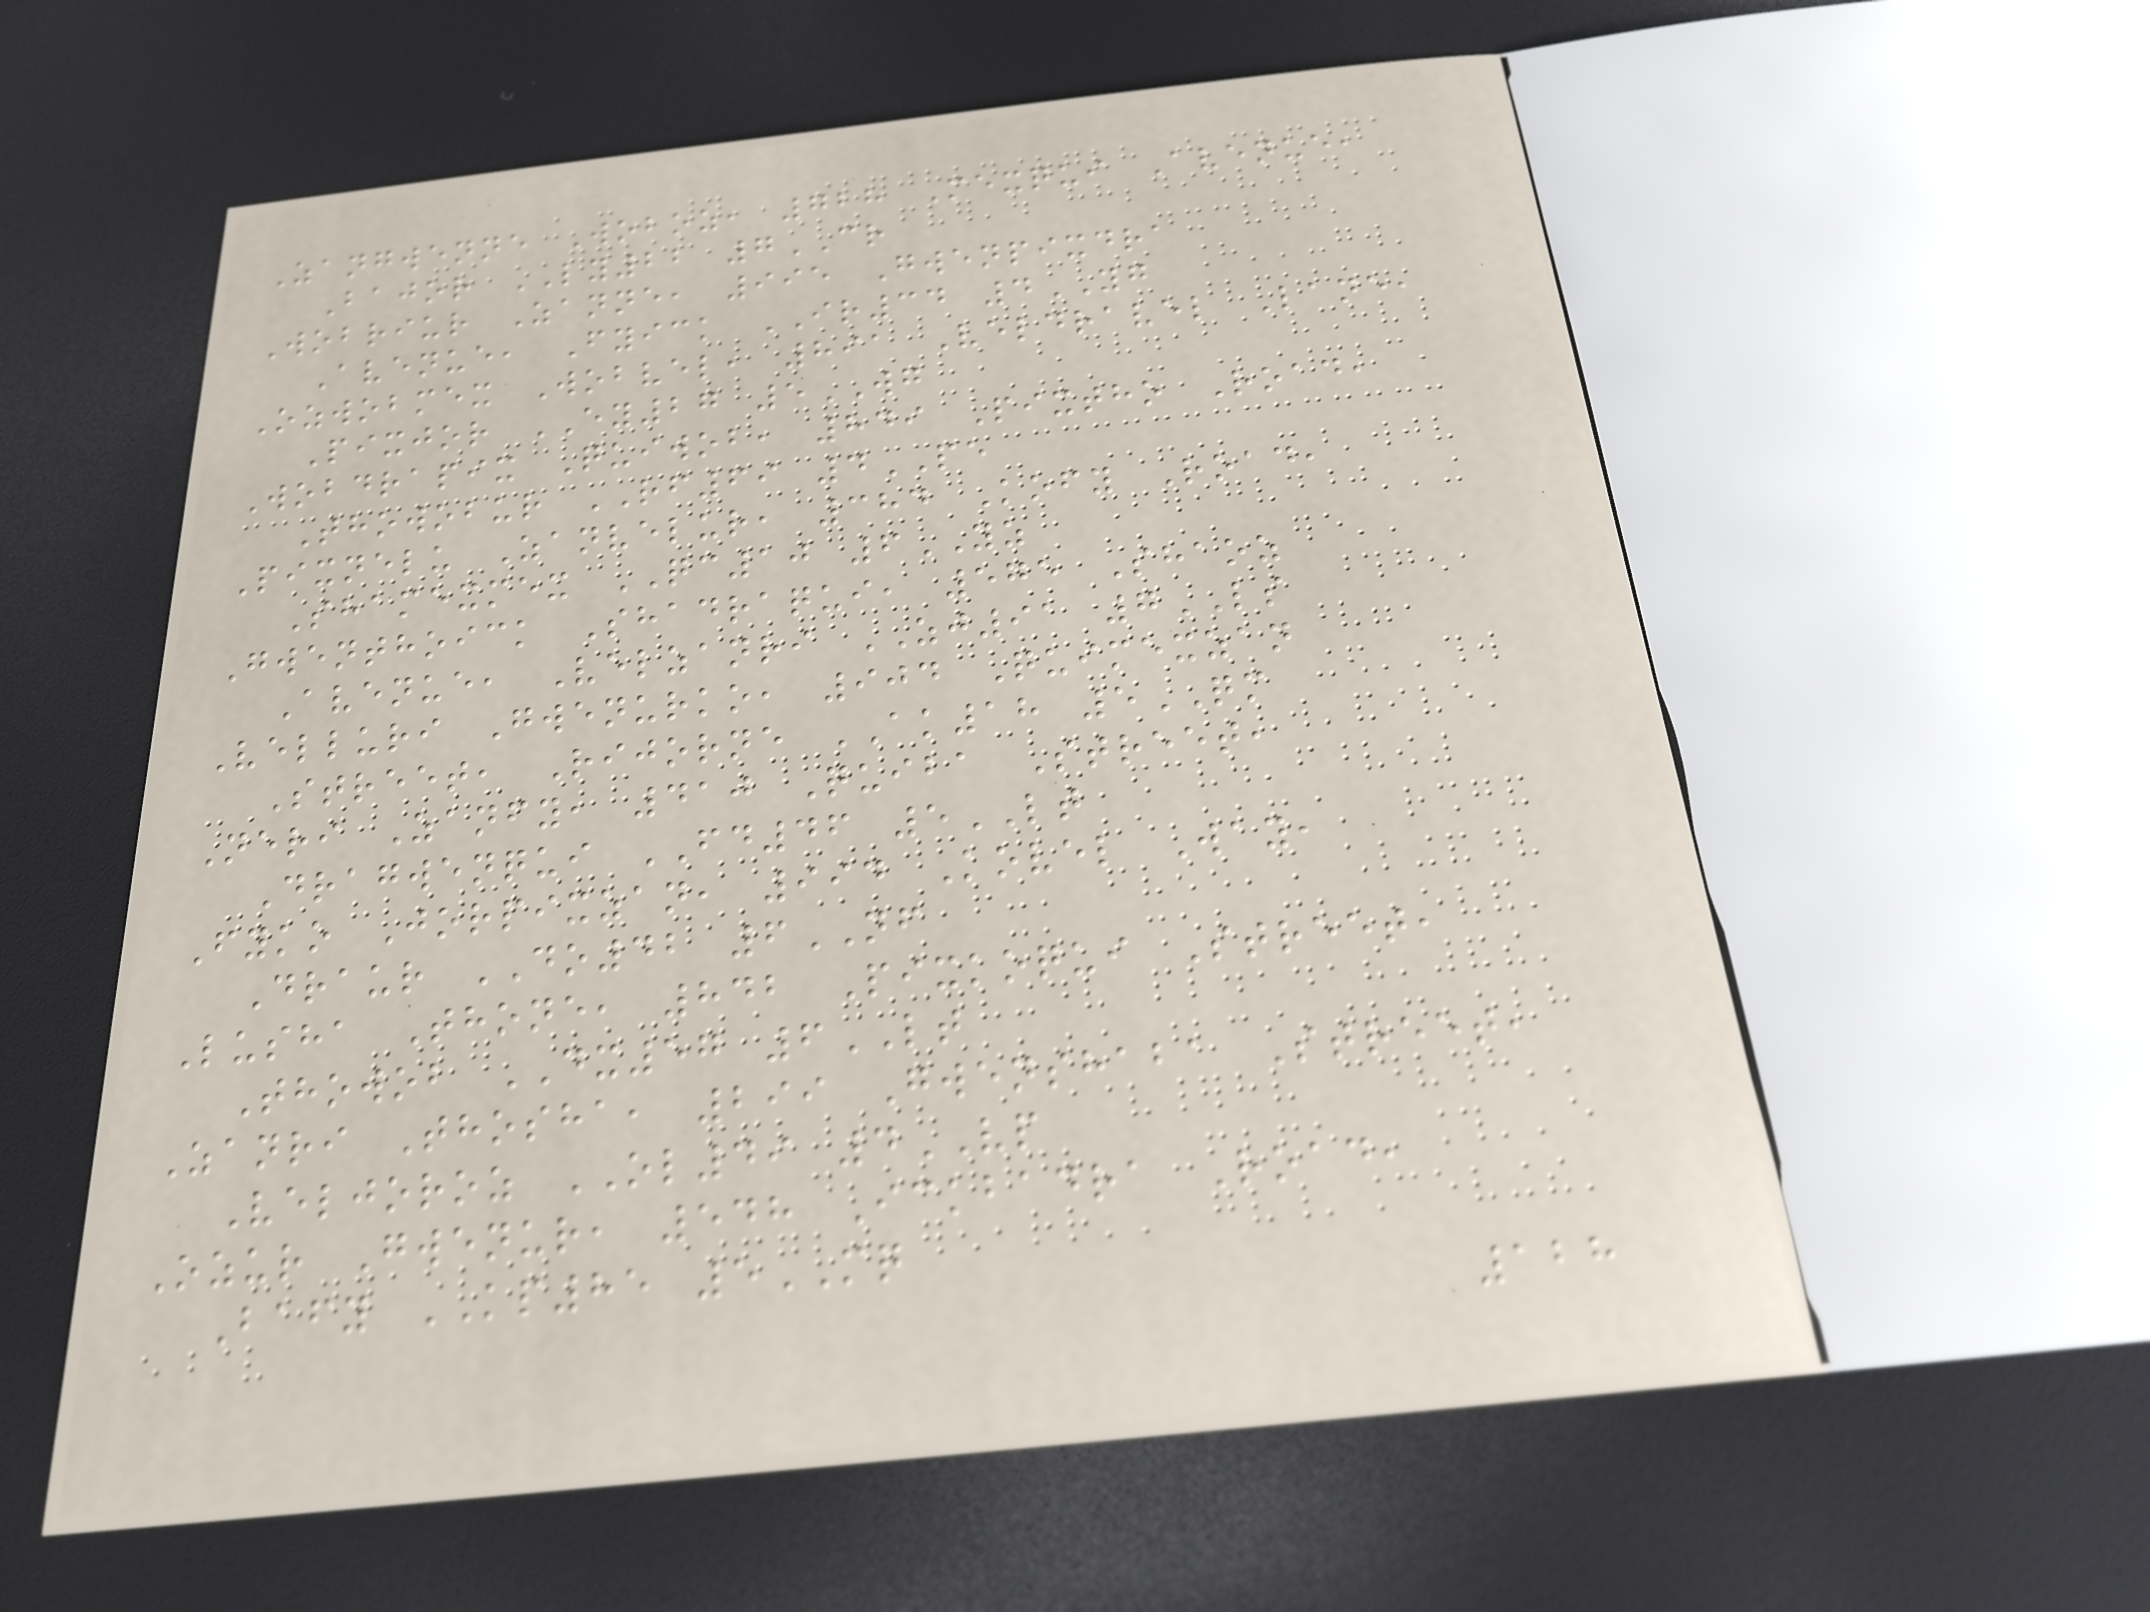Zangwenne Woboz, 728 Mexqui Avenue,
Bajor LY22 7CR
Wobriur Zanne, 995 Gwenpixdra
Avenue, Fyick IR34 4YG
Ozwobmex Wobvel, 891 Veldravel Lane,
Pixjor EY27 5WG
Wobdrapix Quiwob, 849 Pixtho Road,
Thowobur RF69 4PE
Pixnelu Zanvelur, 384 Kofy Road,
Shamexmex QC10 6YZ
Gwenthoick Shadraqui, 575 Shaoz
Avenue, Velzanri ZJ91 7LS
Velluri Gwenurko, 904 Quimexzan
Street, Rijorne AK18 5QM
Neri Zanfy, 410 Quiba Street,
Dragwenqui FD46 5LT
Fyko Jorpixzan, 994 Kovel Way,
Draur DO42 6NF
Lusha Thone, 842 Pixkoqui Street,
Thowob DX57 6LT
Zanri Thosha, 299 Gwenshaba Street,
Veljoroz OL49 4VP
Ozur Gwenur, 548 Ickbadra Road,
Bafy KP85 5MQ
128
